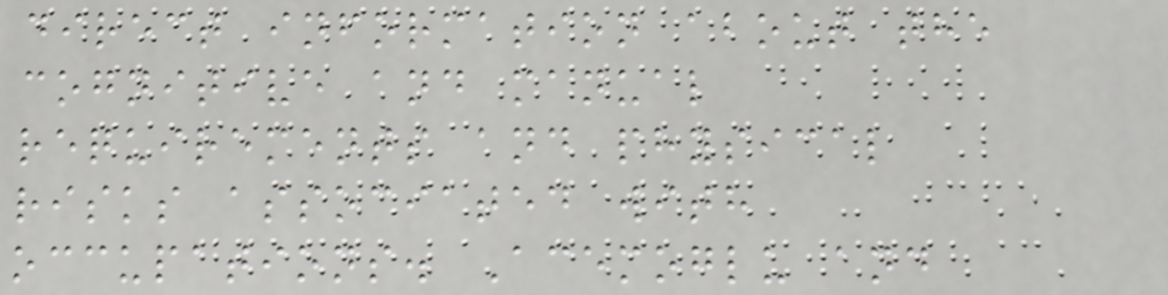direct information about the
cognitive and manual
requirements and physical
risks associated with
occupations. Acemoglu and
